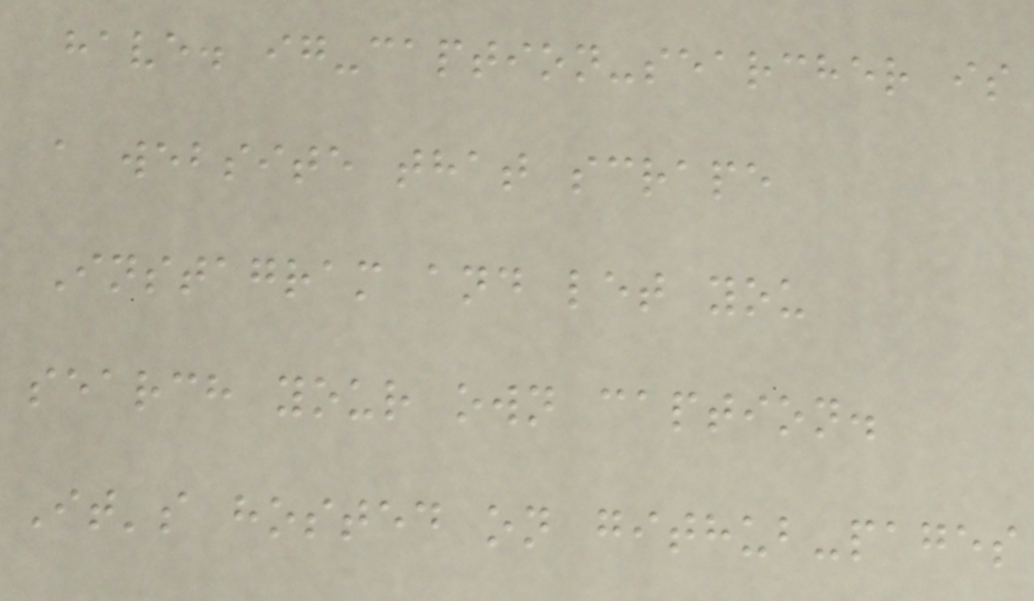have. ig-caption-searcher is
a website that scrape
Instagram and let you
search your own caption.
It's hosted on github-pages
